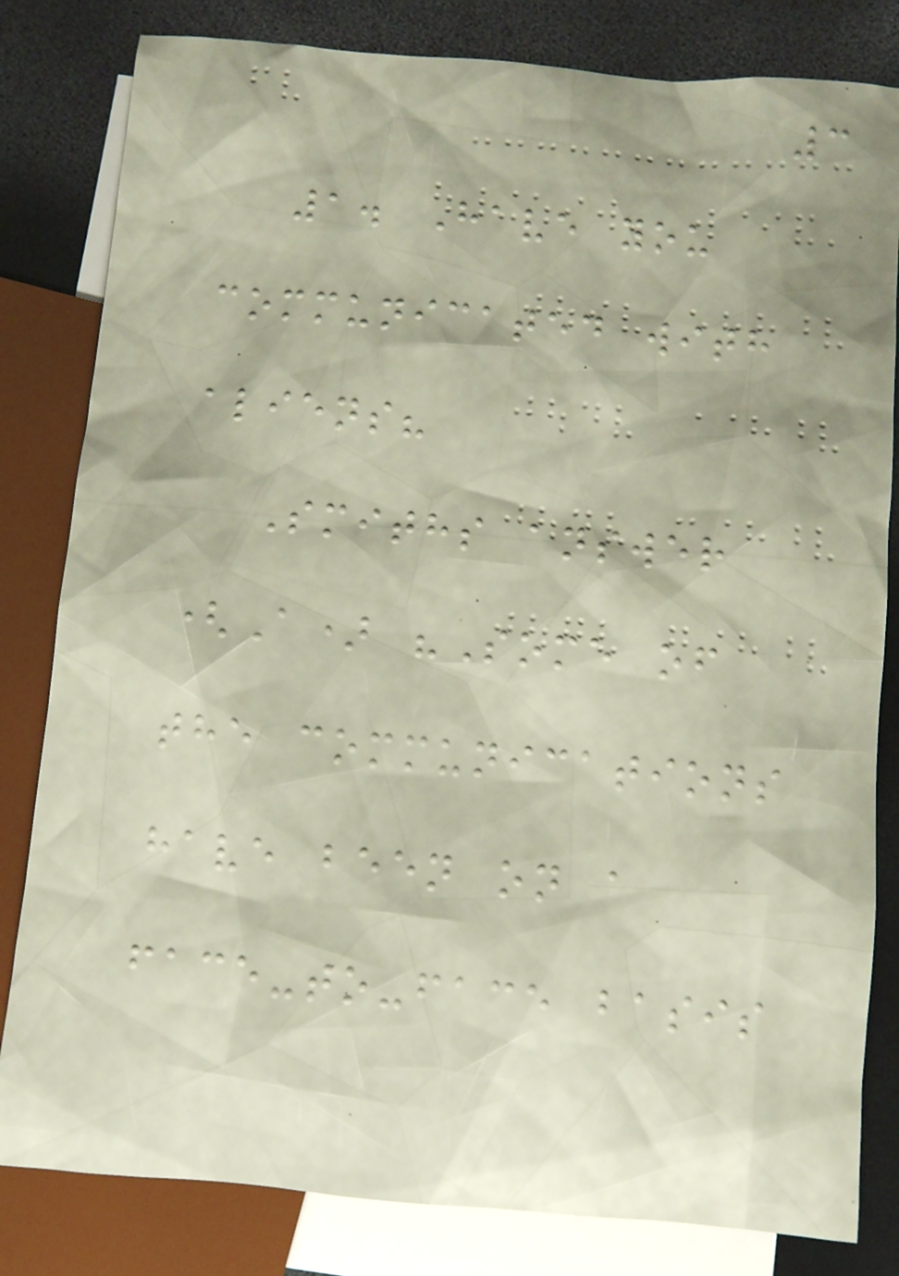3
1. Have you
communicated with
aliens?
Smiths answer
(A) "Some of
the communications
have been on a
face-to-face basis
